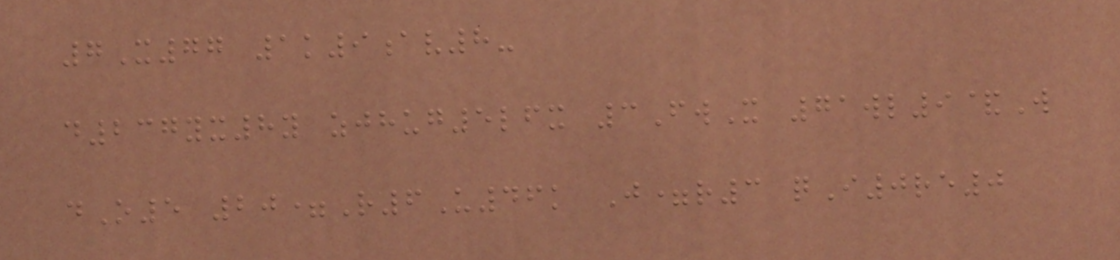7X77 1k9av8-
d237yx8y zjhug5lfx 3FwX 71wl9&W
dO5 20=R6U46k J=r3 qI0re0
